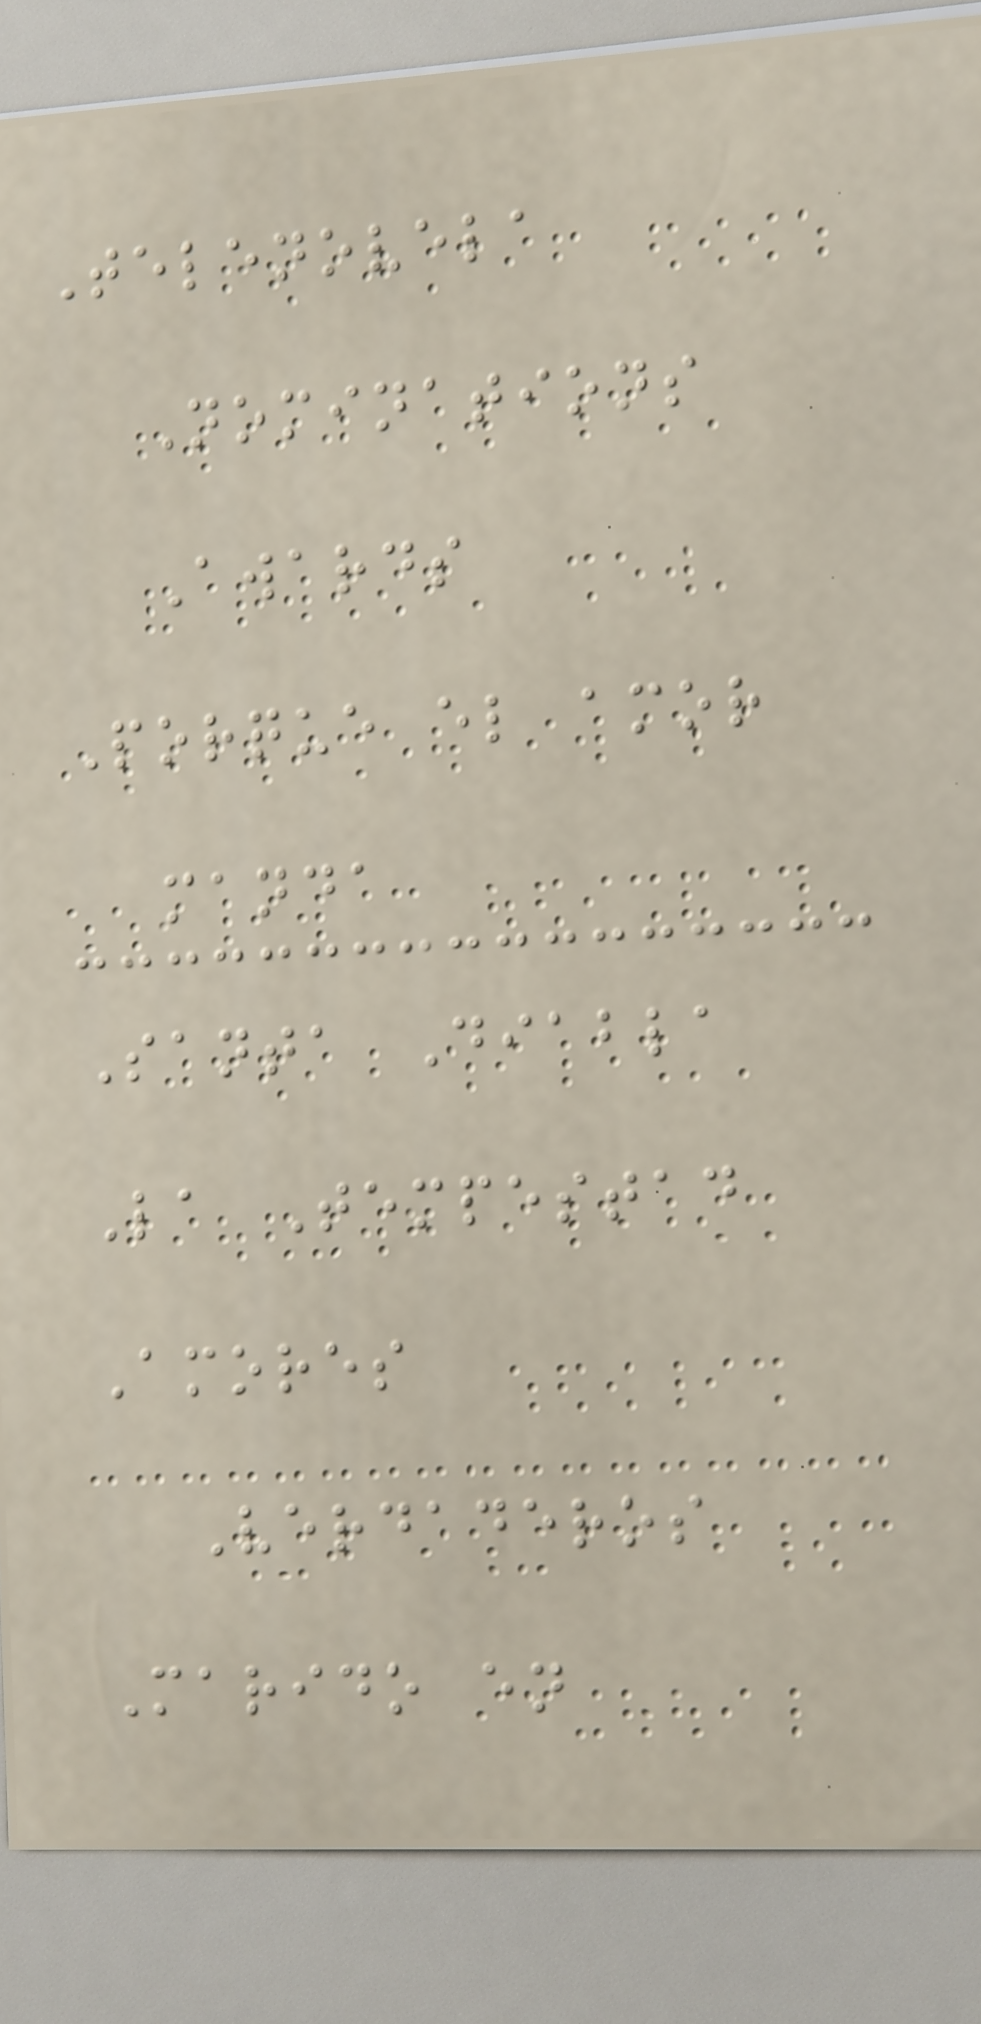Telenovela
Nominations
Awards
Porque el amor
manda
Santa Diabla
La Tempestad
Amores
Verdaderos
Marido en
